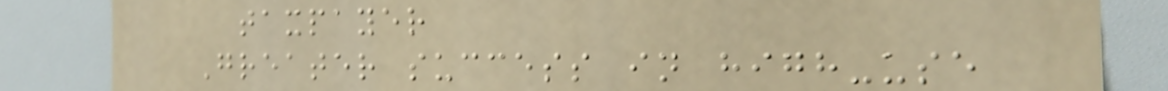taxpayer
Greater success in high-use
